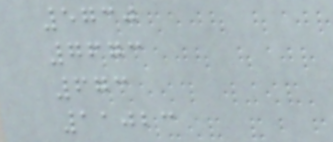5730
7673
673
11023
